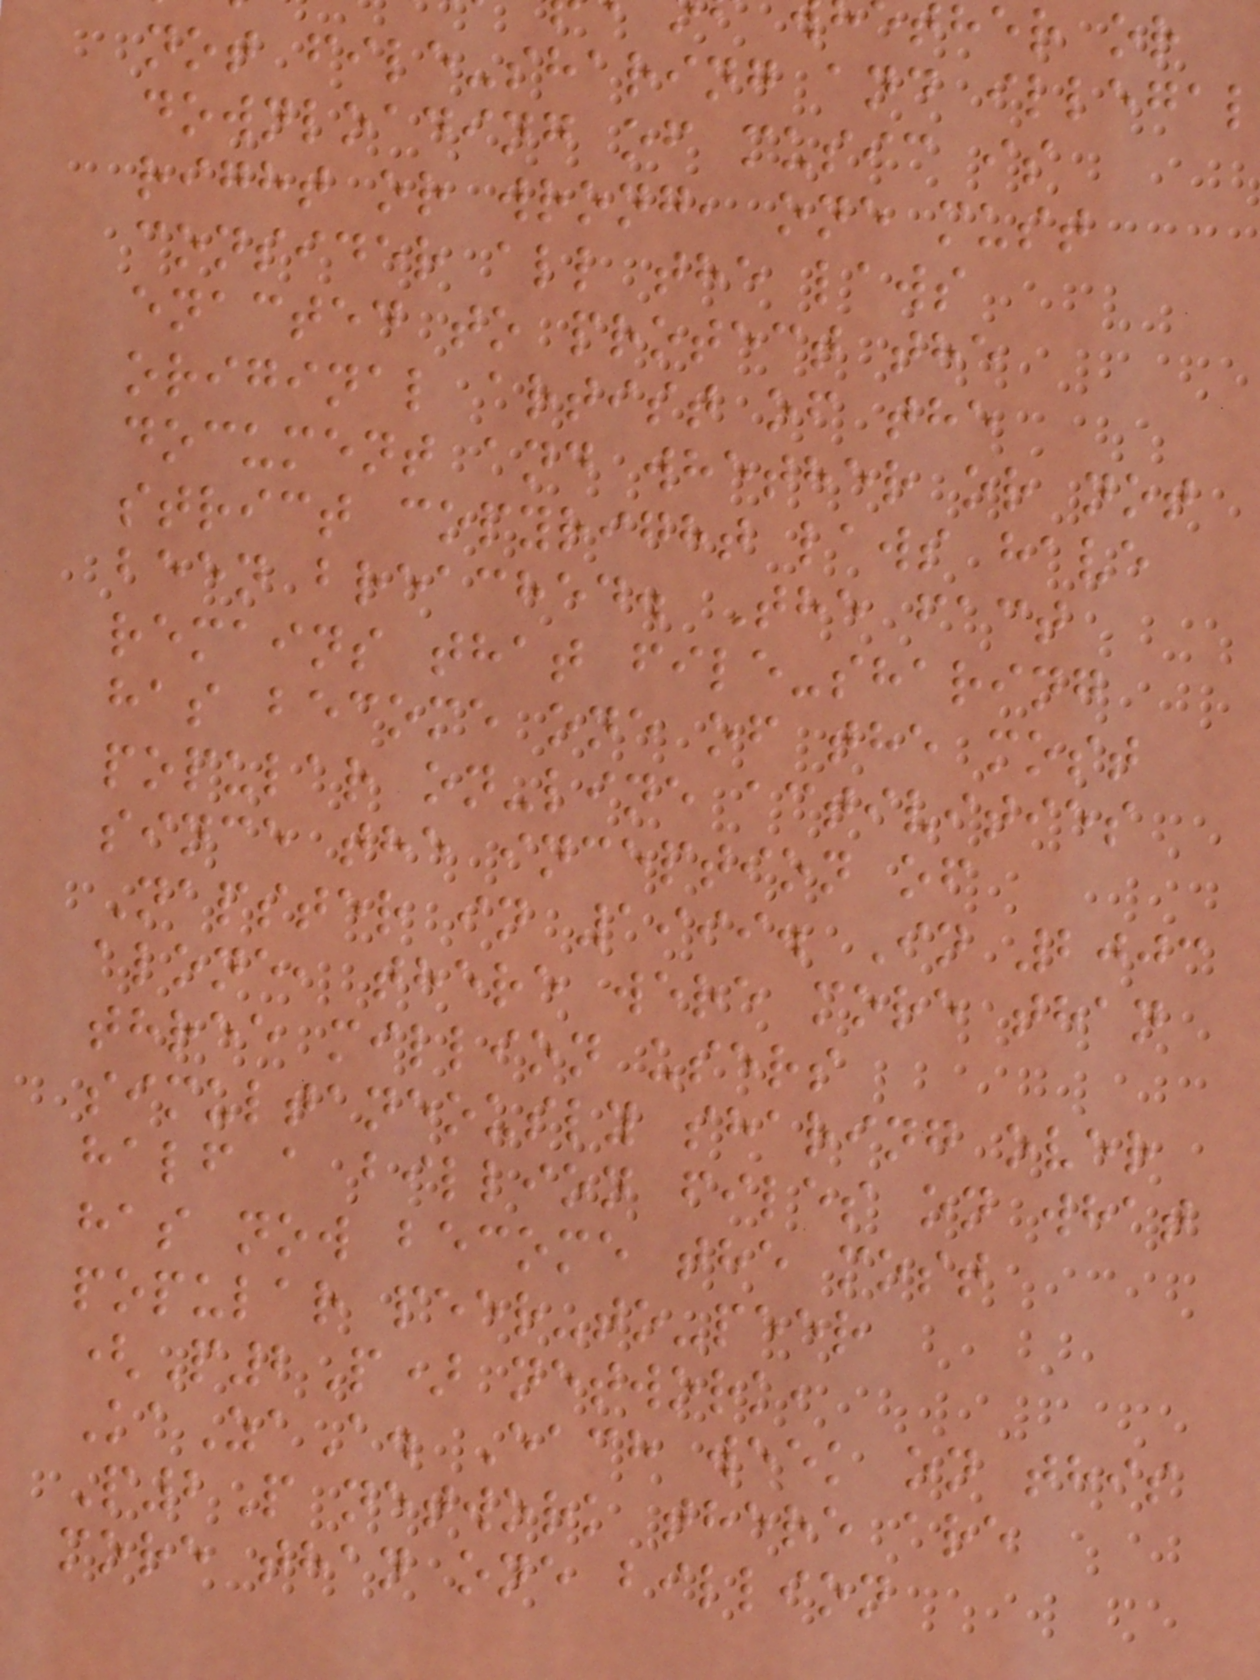not file-sharing and illegal
downloading of music is
right or wrong, one must
consider all the laws
enacted to protect the
original artist of the
document and whether or not
strict copyright laws have
been breached. The fact
remains that file-sharing
has become one of the most
popular on-line activities
since the inception of
Napster in 1999. In 2003
alone, there were more than
three million users
simultaneously sharing over
half a billion files on what
has now become the most
popular peer-to-peer
(P2P) network,
KaZaA. Each week on this
P2P network there are
more than one billion
